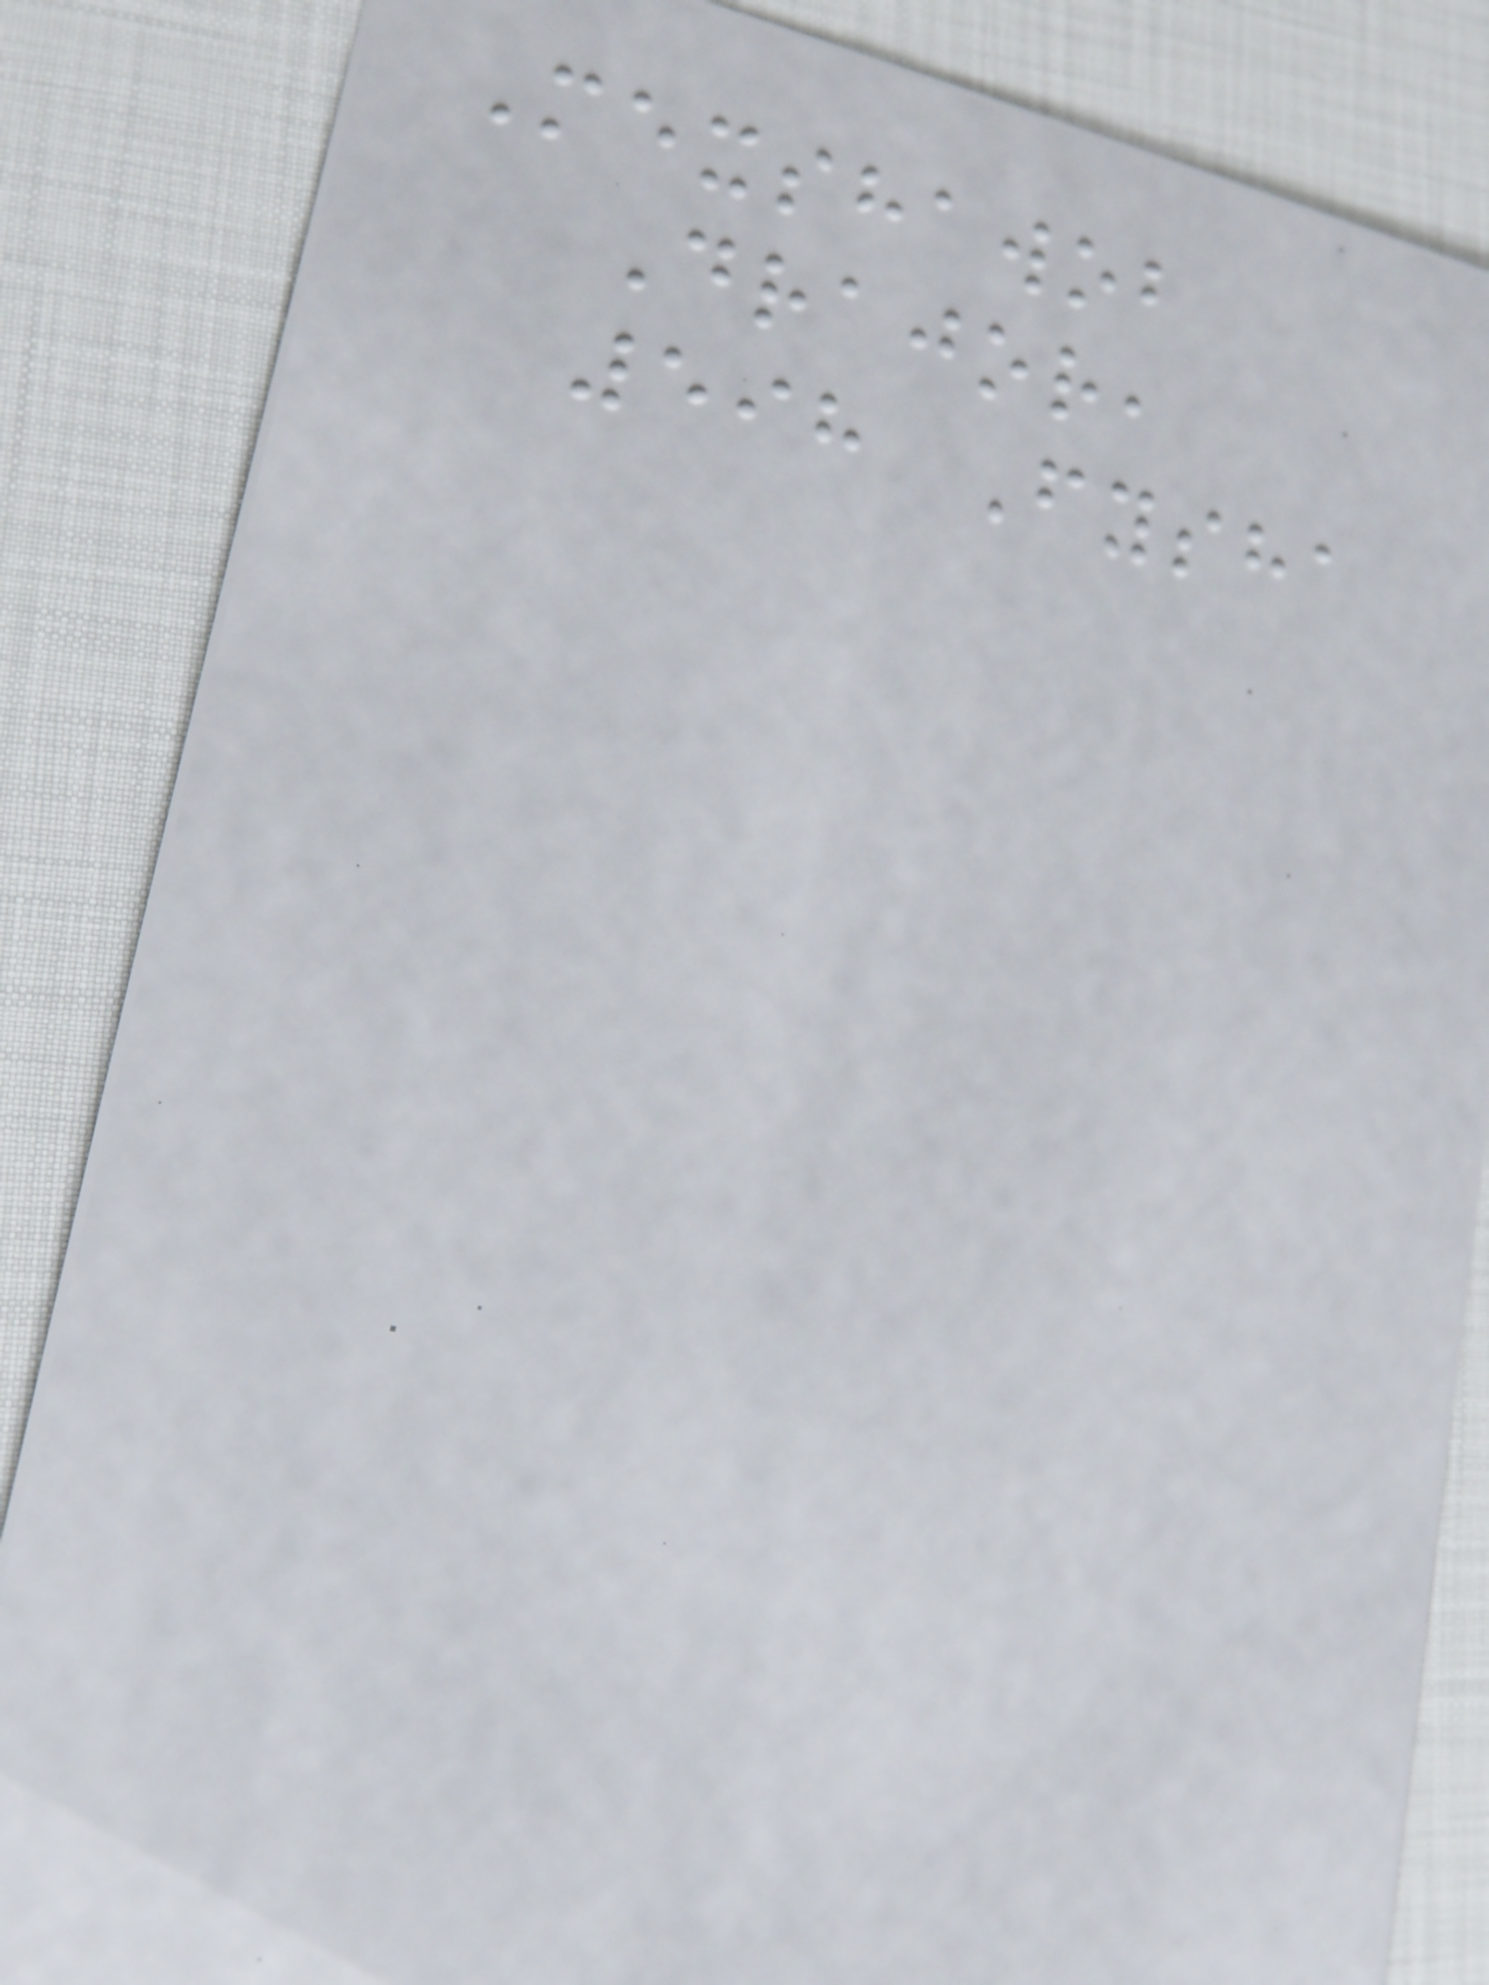Mexshawob
Drajor,
598 Fysha
